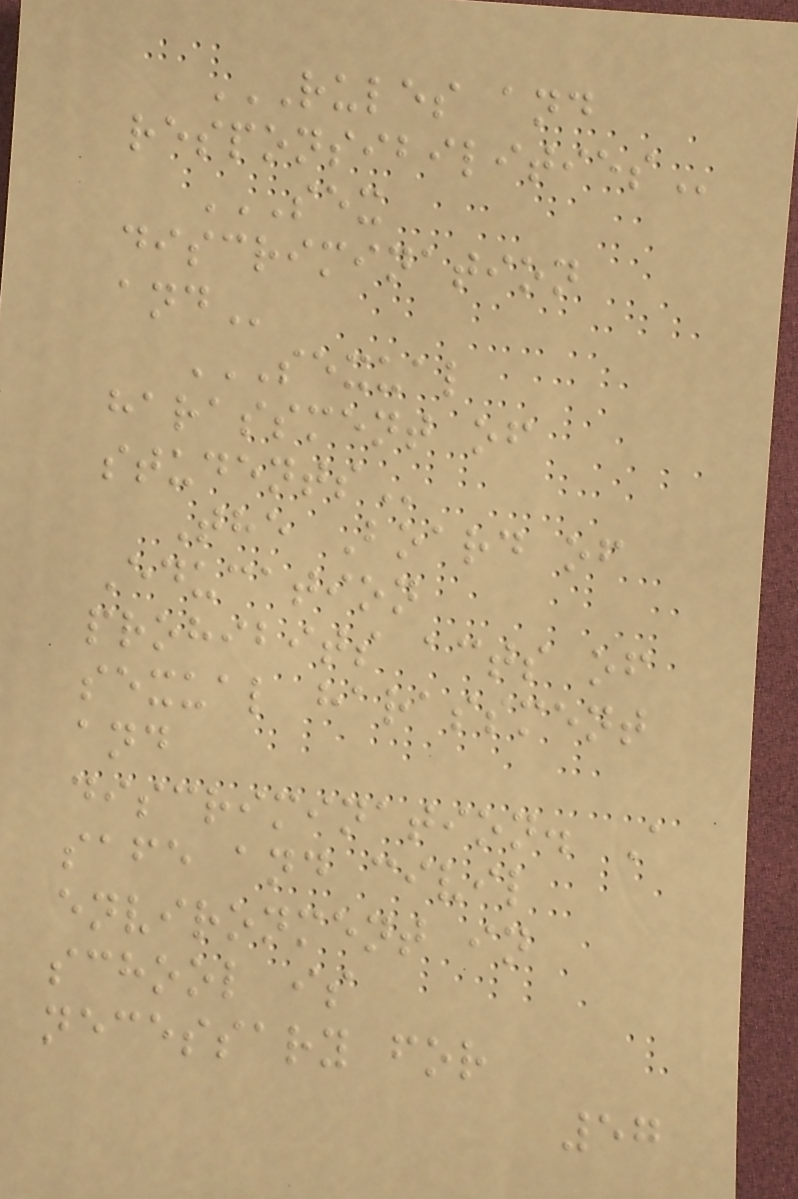RULES AND
RESPONSIBILITIES
SEX
DISCRIMINATION
AND
SEXUAL
HARASSMENT OF
STUDENTS
The Board of
Education
prohibits acts of
sexual harassment
and
discrimination. A
safe and civil
environment in
school is
necessary for
57
